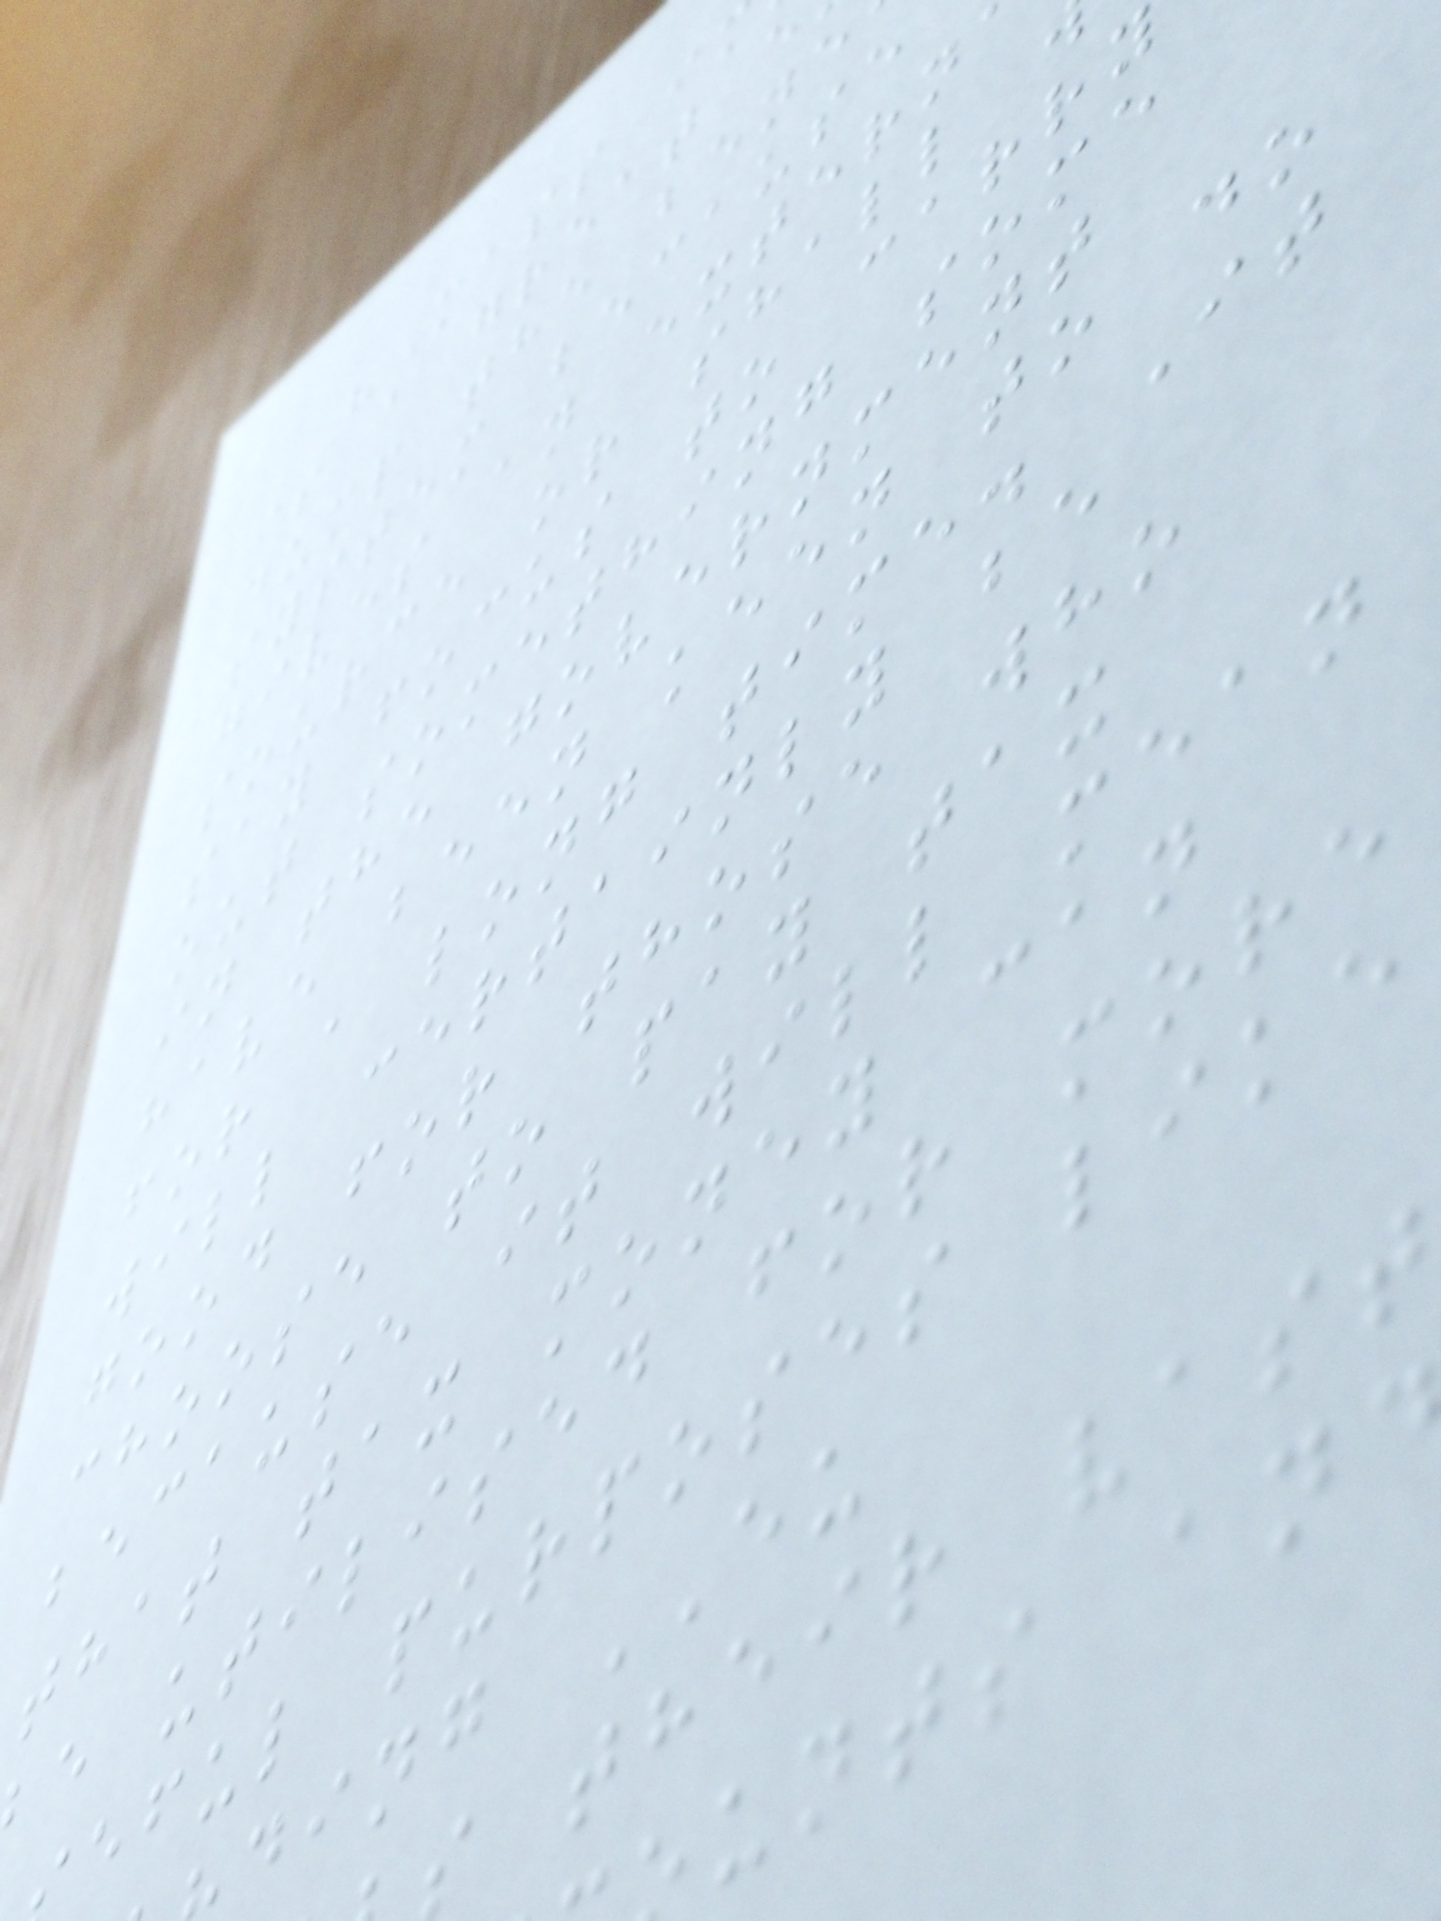"Mass i
is a great e
dump the bene
system because
gives an extern
source or shall
say focus to carry
out something some
in the government
have been keen to do
for a long time. It
will certainly be
good for those who
choose to pay tax
because it will mean
that tax money can
e utilised for more
eful purposes like
ding EU
s their vast
unts an
